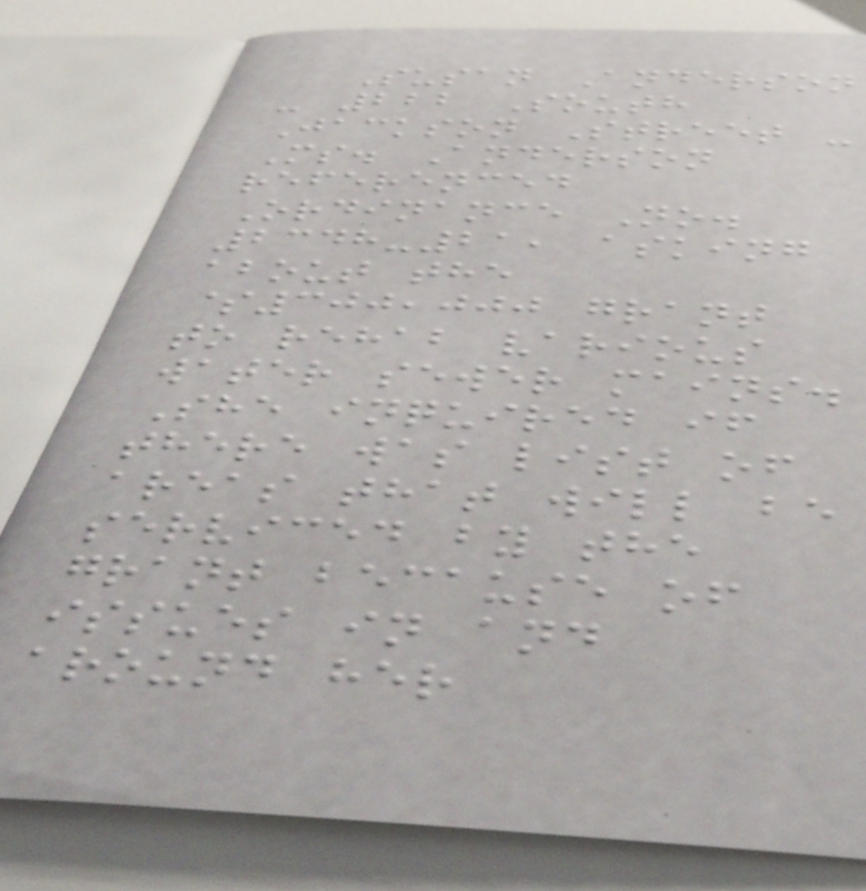Susan Anderson
- 222 South
Jackson Street -
Ms. Anderson
referenced
Ordinance No.
2348-21, asking
about the
$300,000 grant
to rehab various
water sewer mains.
She inquired if
there was list of
areas that will be
serviced by the
grant because of
issues in and
around her
